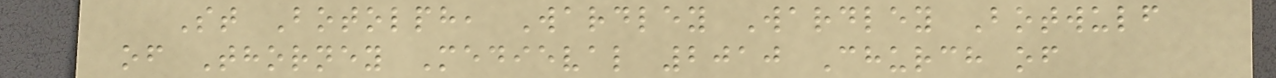St Botolph, Wardley Wardley Botwulf
of Thorney Medieval 2010 Church of
